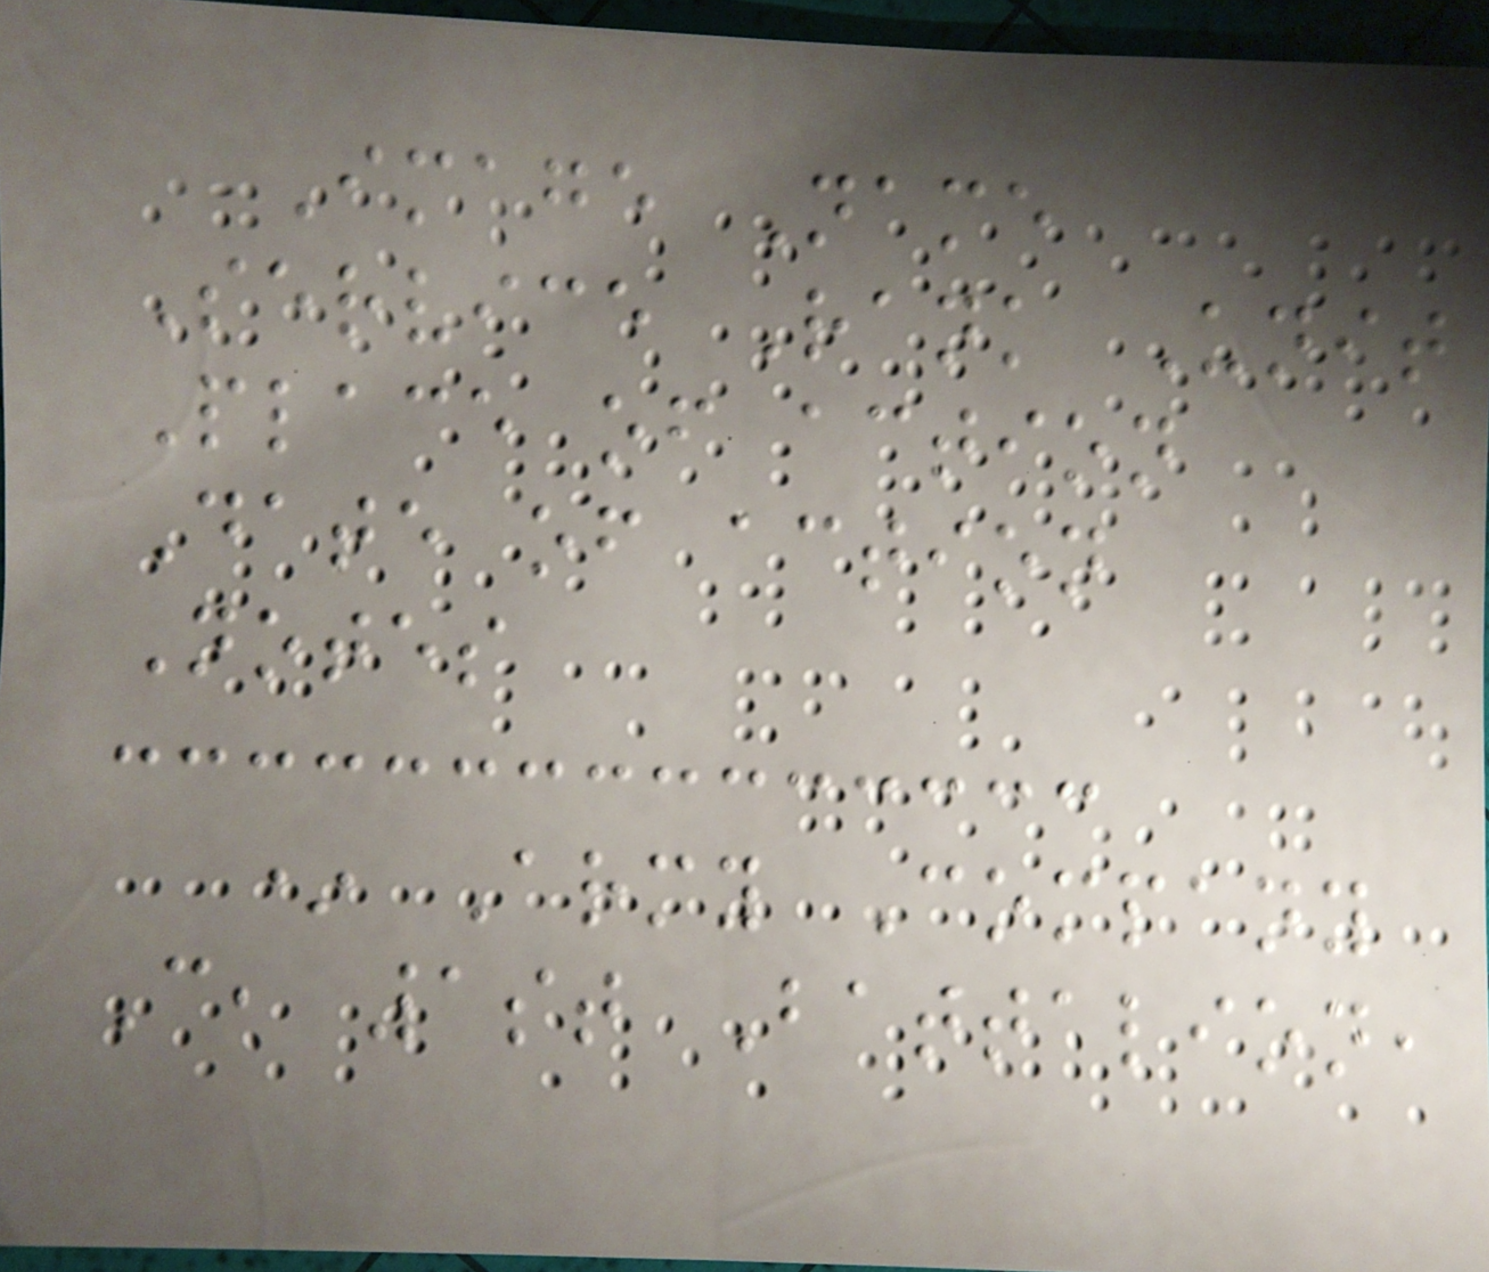Image Name
Service Rank Unit
Place of action
Date of action
Notes
* Army Company
C, 1st Battalion,
